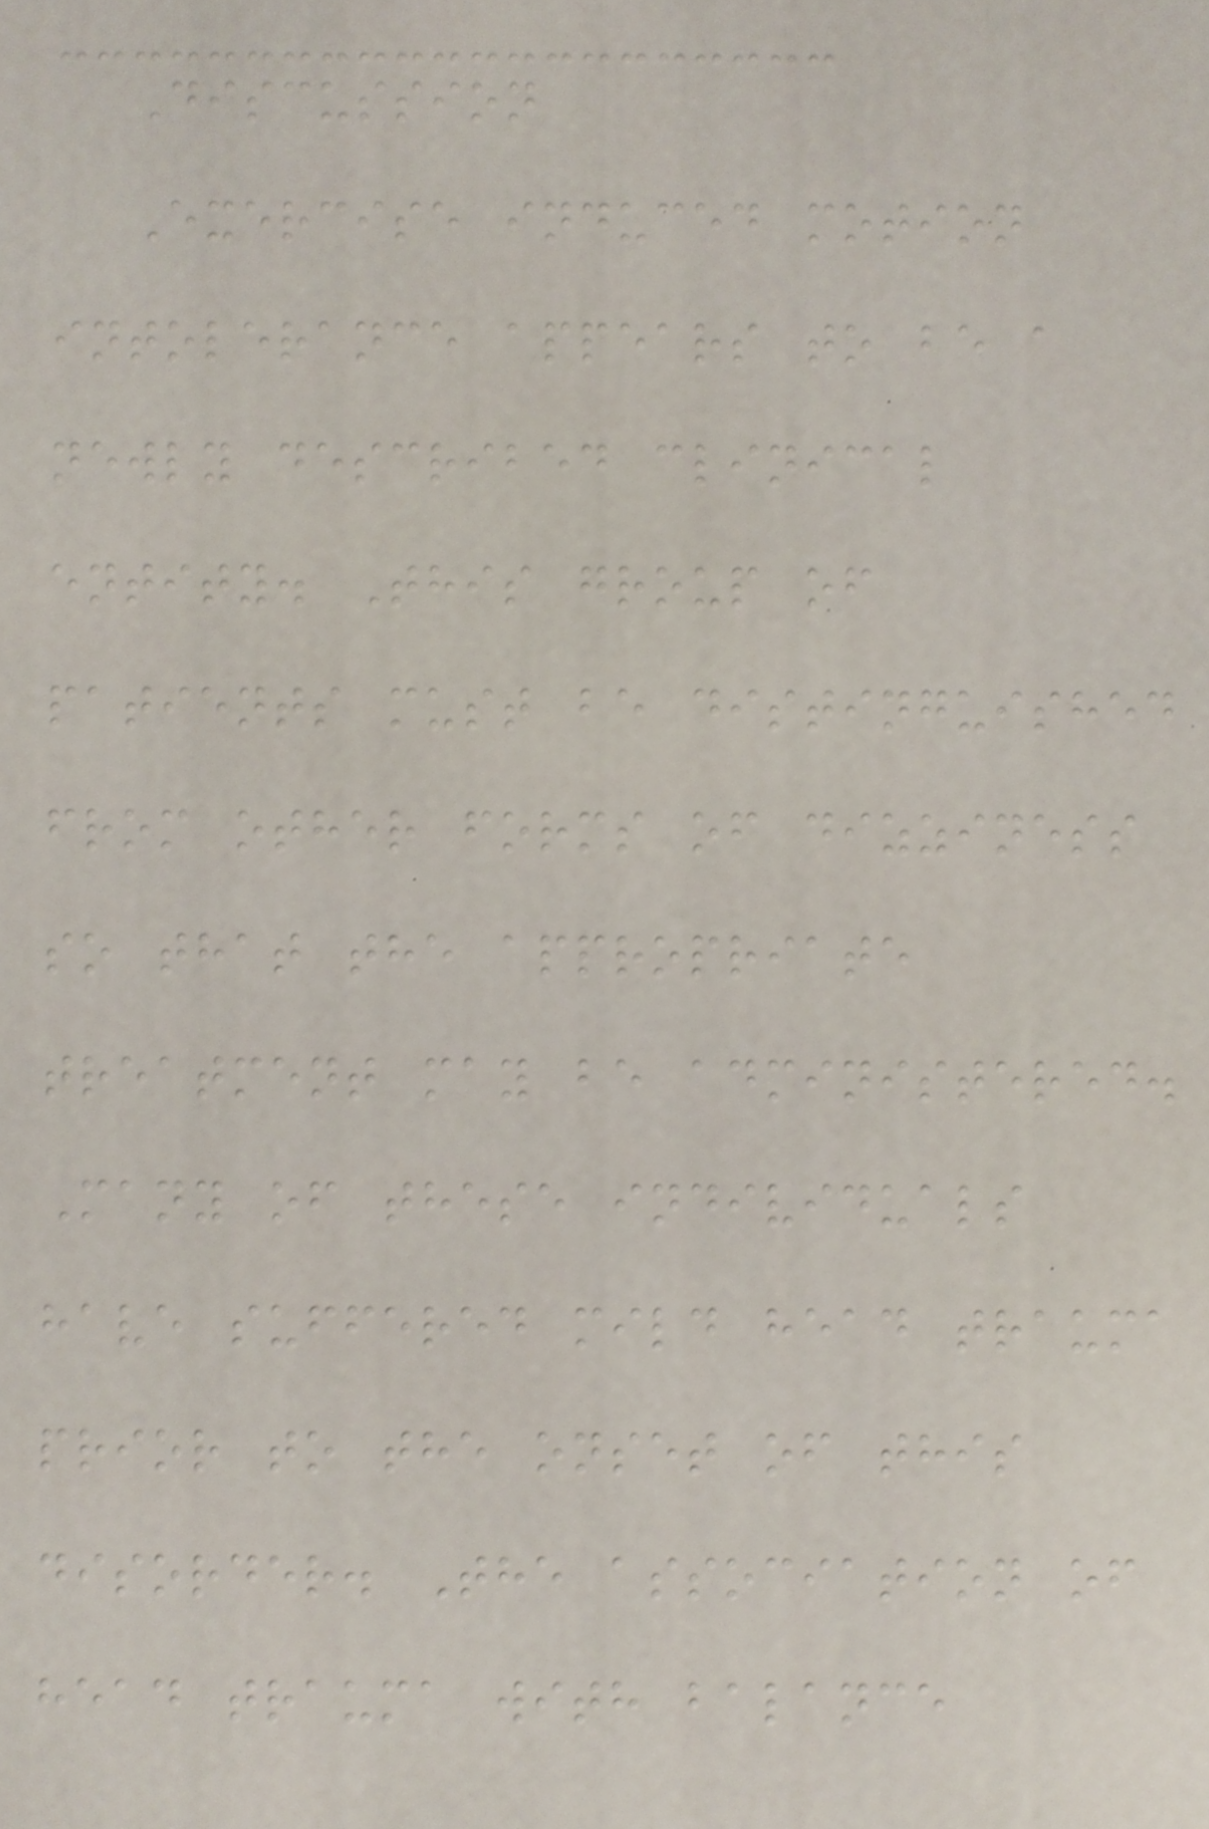Discussion
Exercise induced motion
intolerance appears to be a
newly described clinical
entity. This group of
patients must be distinguished
from other forms of dizziness
so that the appropriate
treatment may be administered.
Many of these individuals
have suffered mild head trauma
prior to the onset of this
disorder. The association of
head trauma with balance
